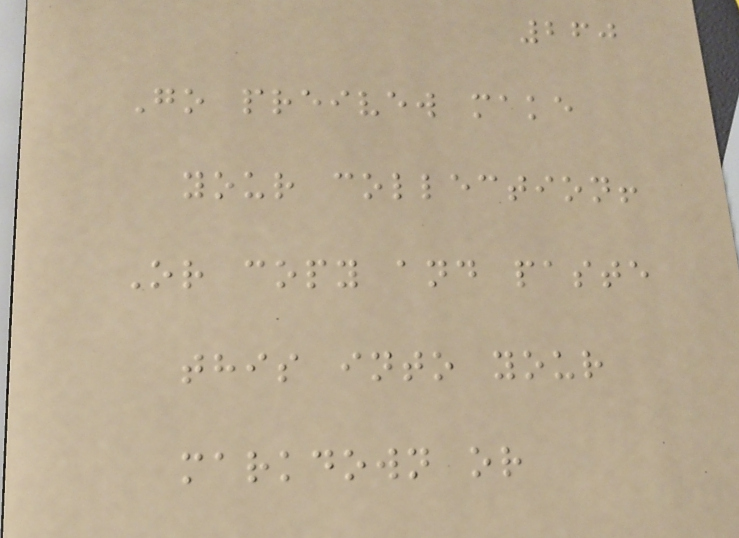260
Go preivew make
your collection!
Or copy and paste
this into your
markdown or
